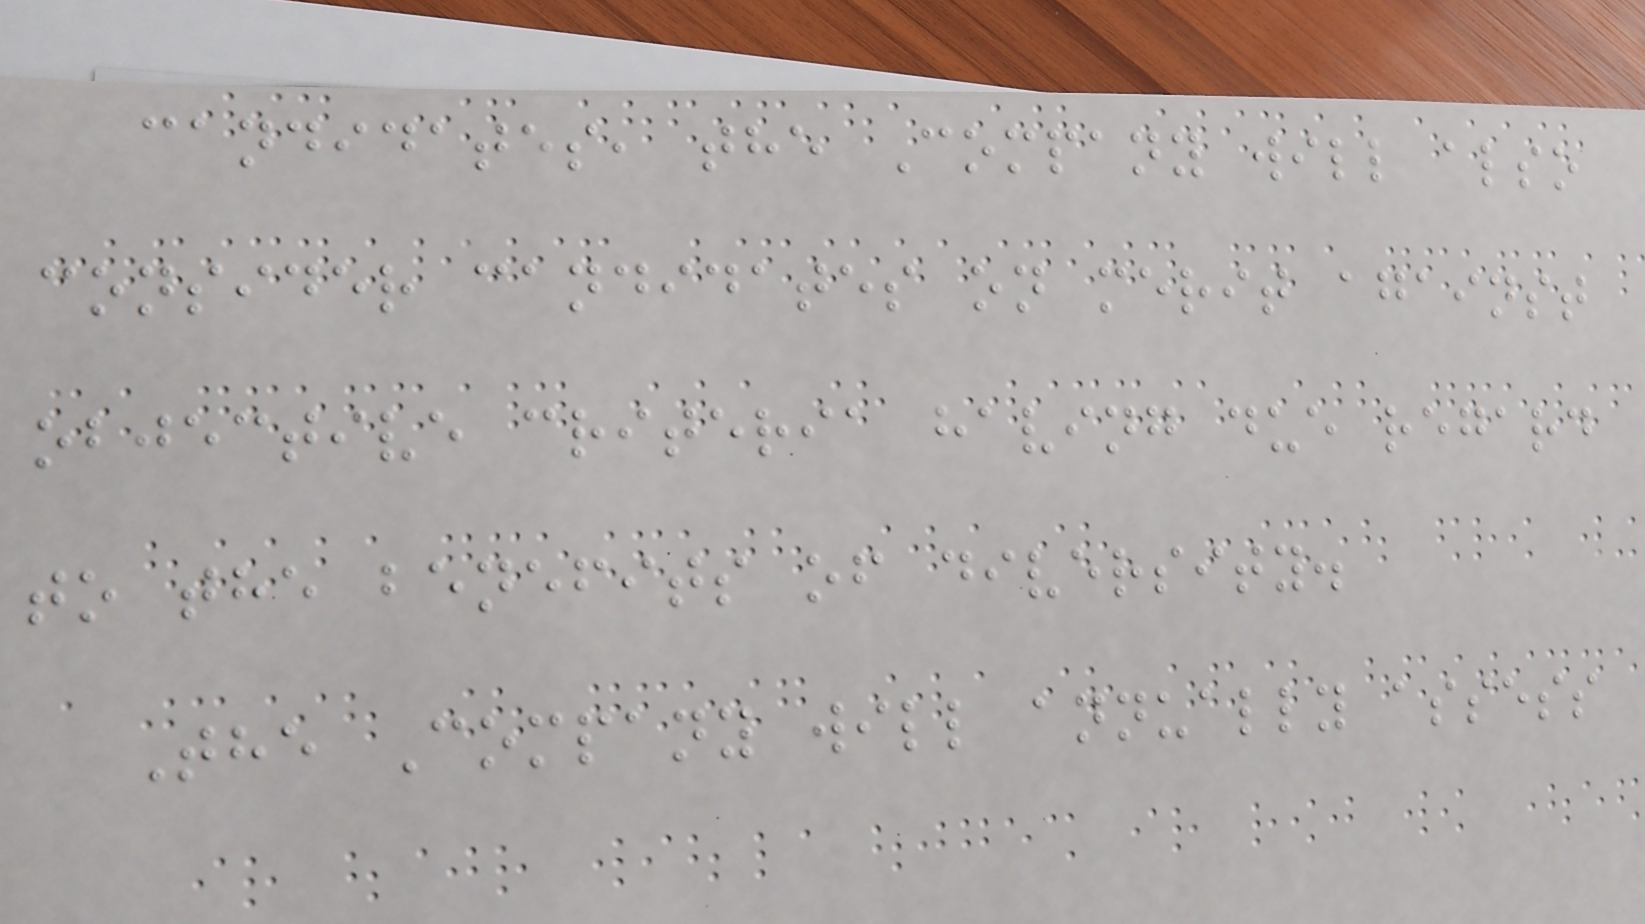candidates, the Company will also
consider candidates on merit against
objective criteria having due regard
to the benefits of diversity.
The Company will annually assess
